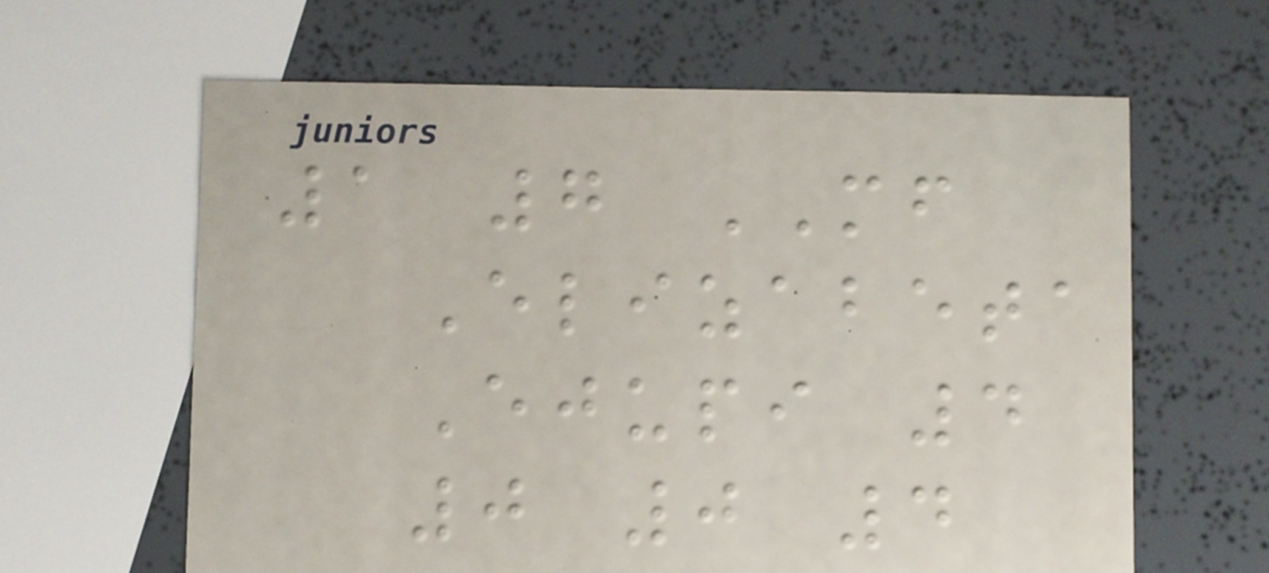1 7 MF
Elizabeta
Ejupi 4
0 0 4
